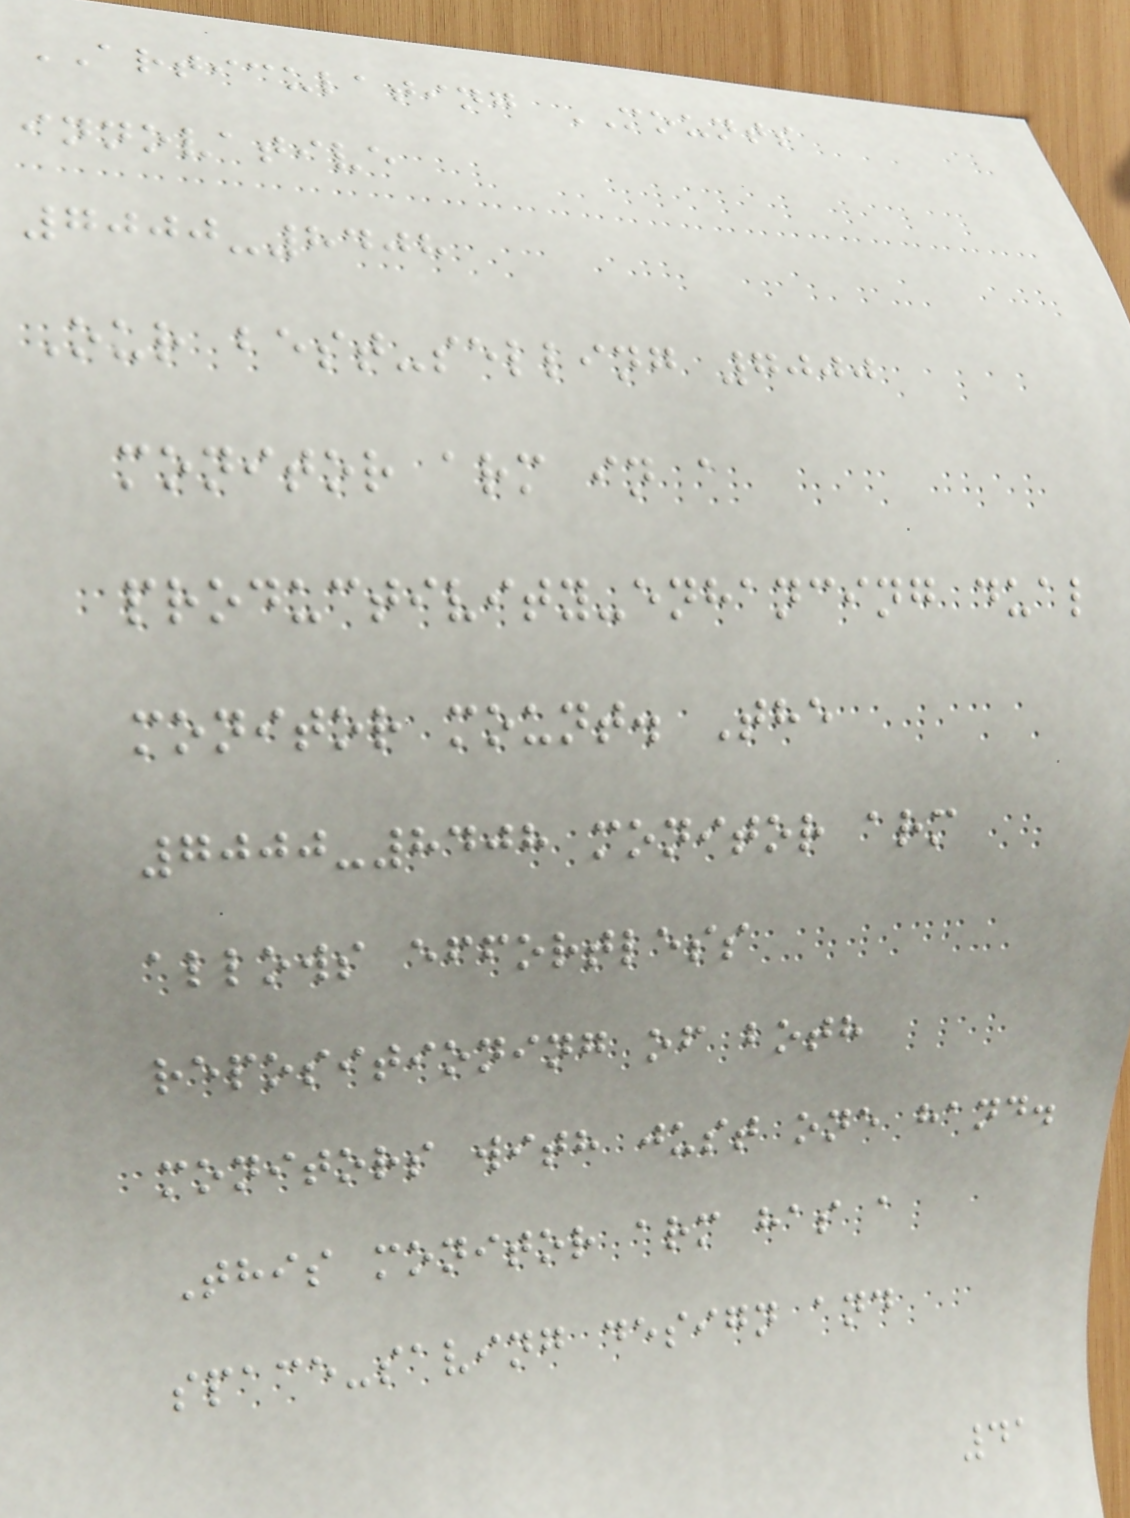ARTICULATING MOUNTS
innovative
7000-8408
Our best-selling 7000
monitor arm in a
productivity-enhancing dual
monitor mount. The
7000-8408 monitor arm
allows effortless
repositioning of both
monitors with just one hand.
This monitor arm has a
space-saving design and
41
